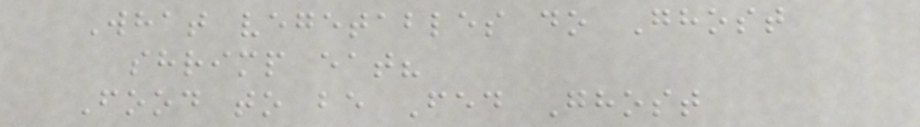What vegetables do Ghost
shrimp eat?
Food to be Fed Ghost
